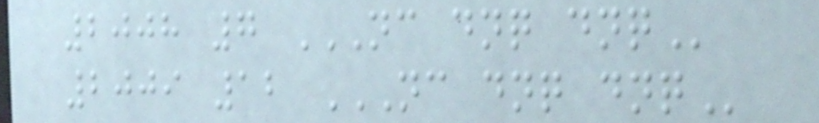2008 7 NC DNQ DNQ
2009 12 NC DNQ DNQ
